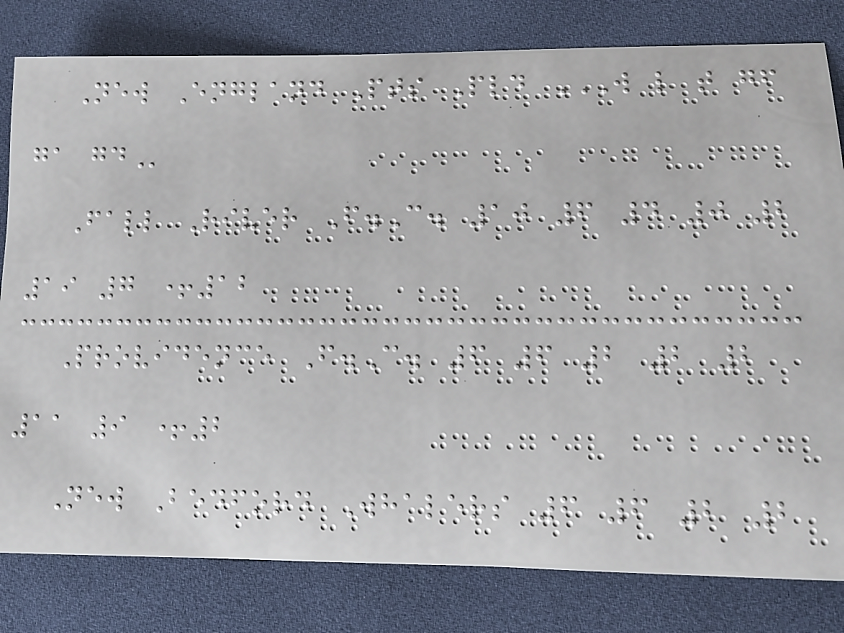New England Pts Pld W L T GF
GA GD
Fall River F.C. 10 6 4 0 2
19 7 +12
Providence F.C. 6 6 2 2 2
11 9 +2
New Bedford Whalers 6 6 2 2
